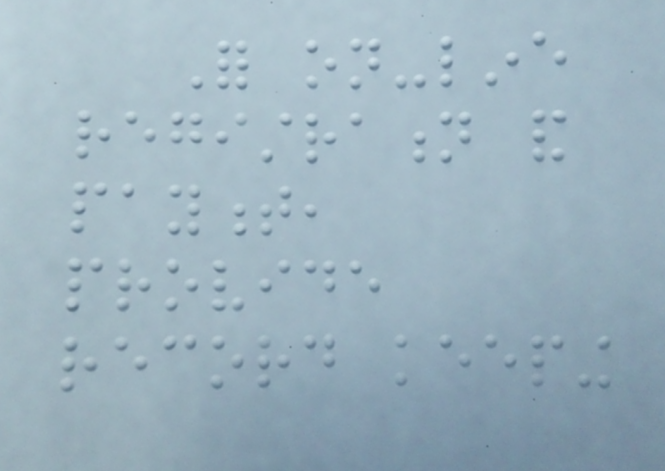For on-line
registration and
payment,
provide
record keeping
